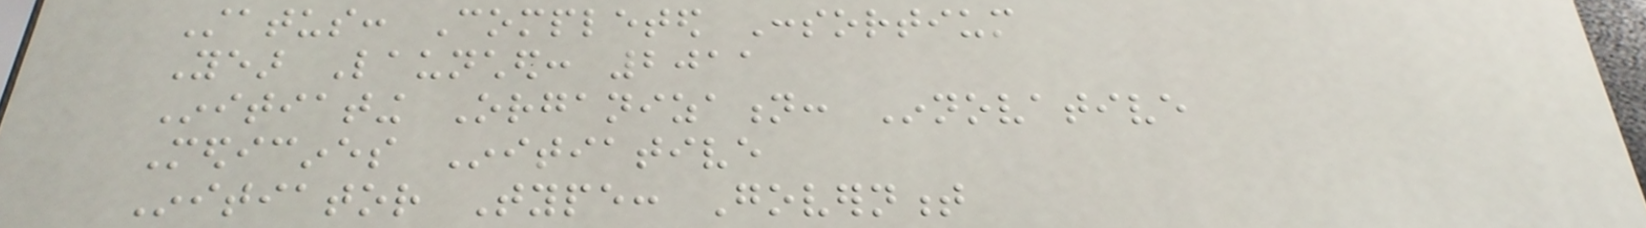Status: Completed Consortium
Year Launched: 2011
Initiating Organization: Innovative
Medicines Initiative
Initiator Type: Government
